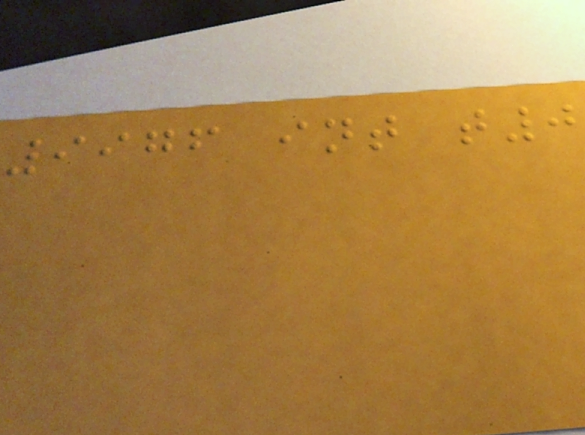9976 int t0
